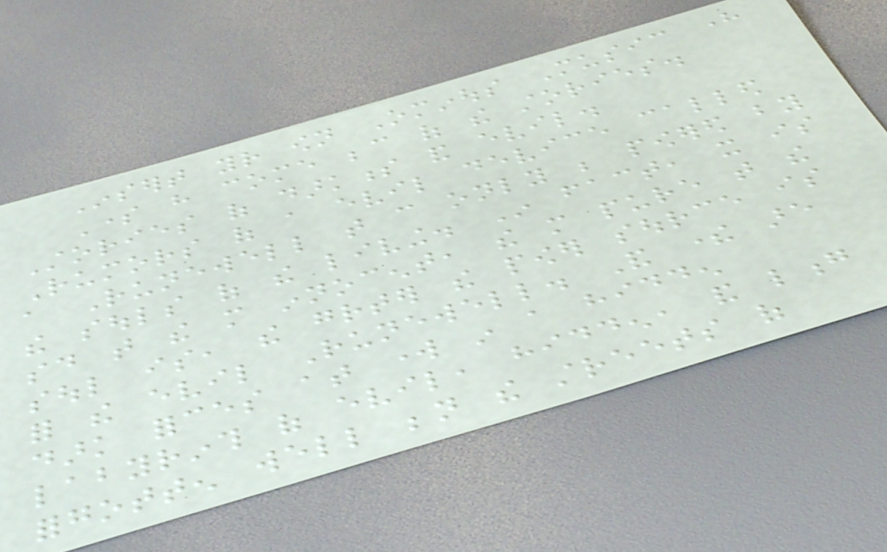Insert your own Ominous Music here
Some have come because of the stories.
Stories of darkness and evil.
Rumors of a evil device called
a Runewell that can only be powered by
the souls of the living. In fact, it is
said that the more innocent, the more pure that the
soul is, the greater the power source is
for the evil Runewell. And there are
dark forces at work in a hidden
labyrinth of evil, hidden, and long
forgotten well beneath the streets of
